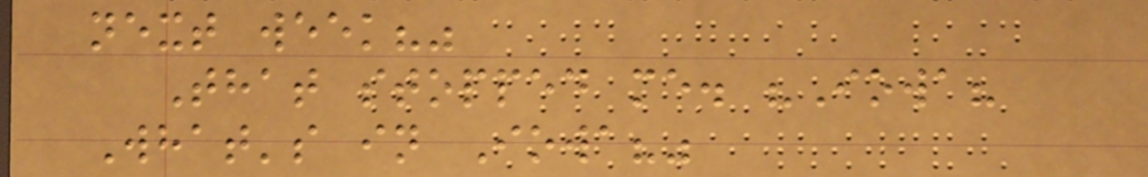next week?"
That stopped me. "Iowa?
What's in Iowa?"
